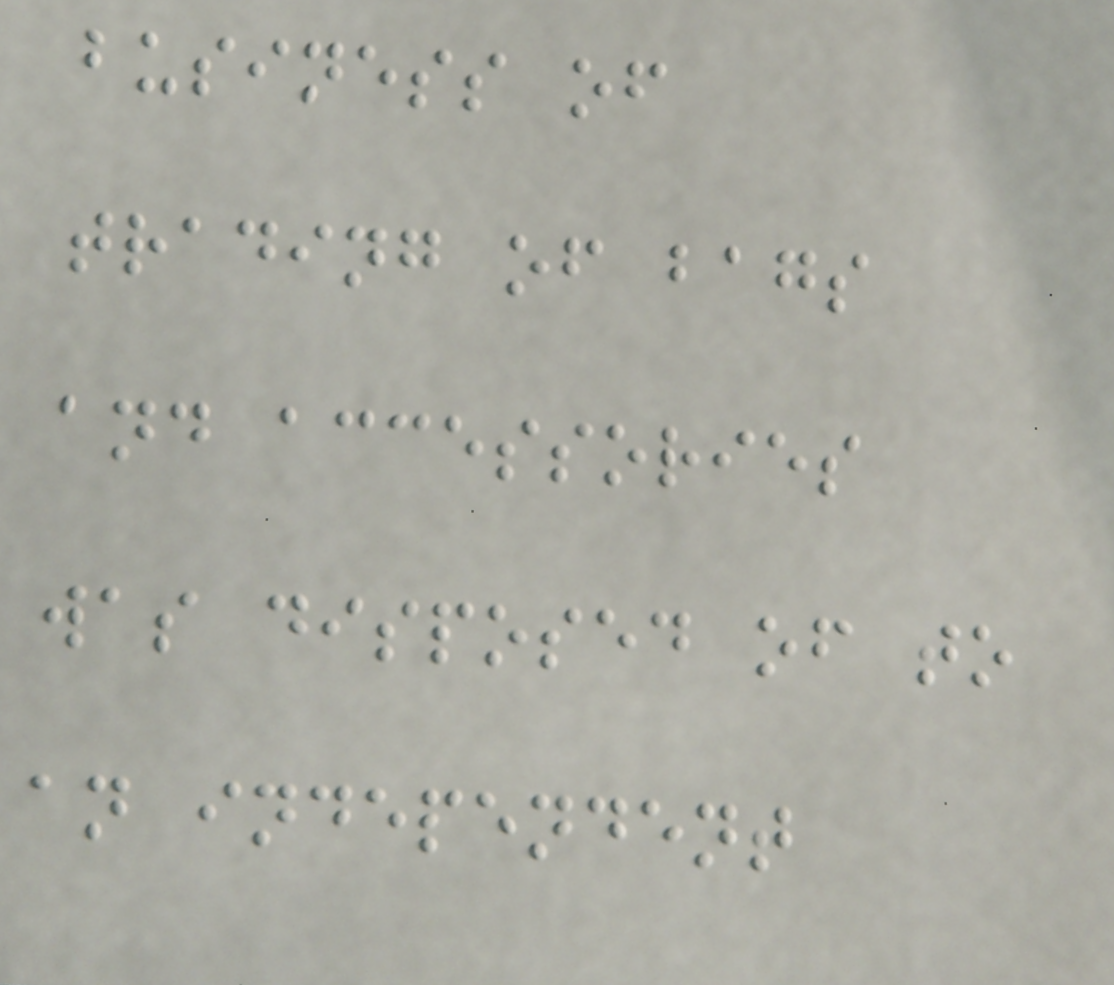business of
trading of bags
and accessories
was disposed of to
an independent
